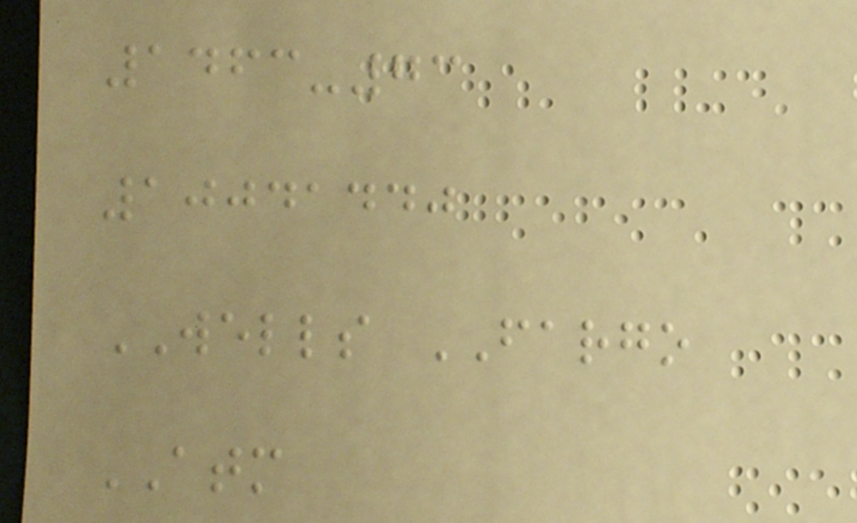1463-73
10041440
WELLS FARGO
ATM
